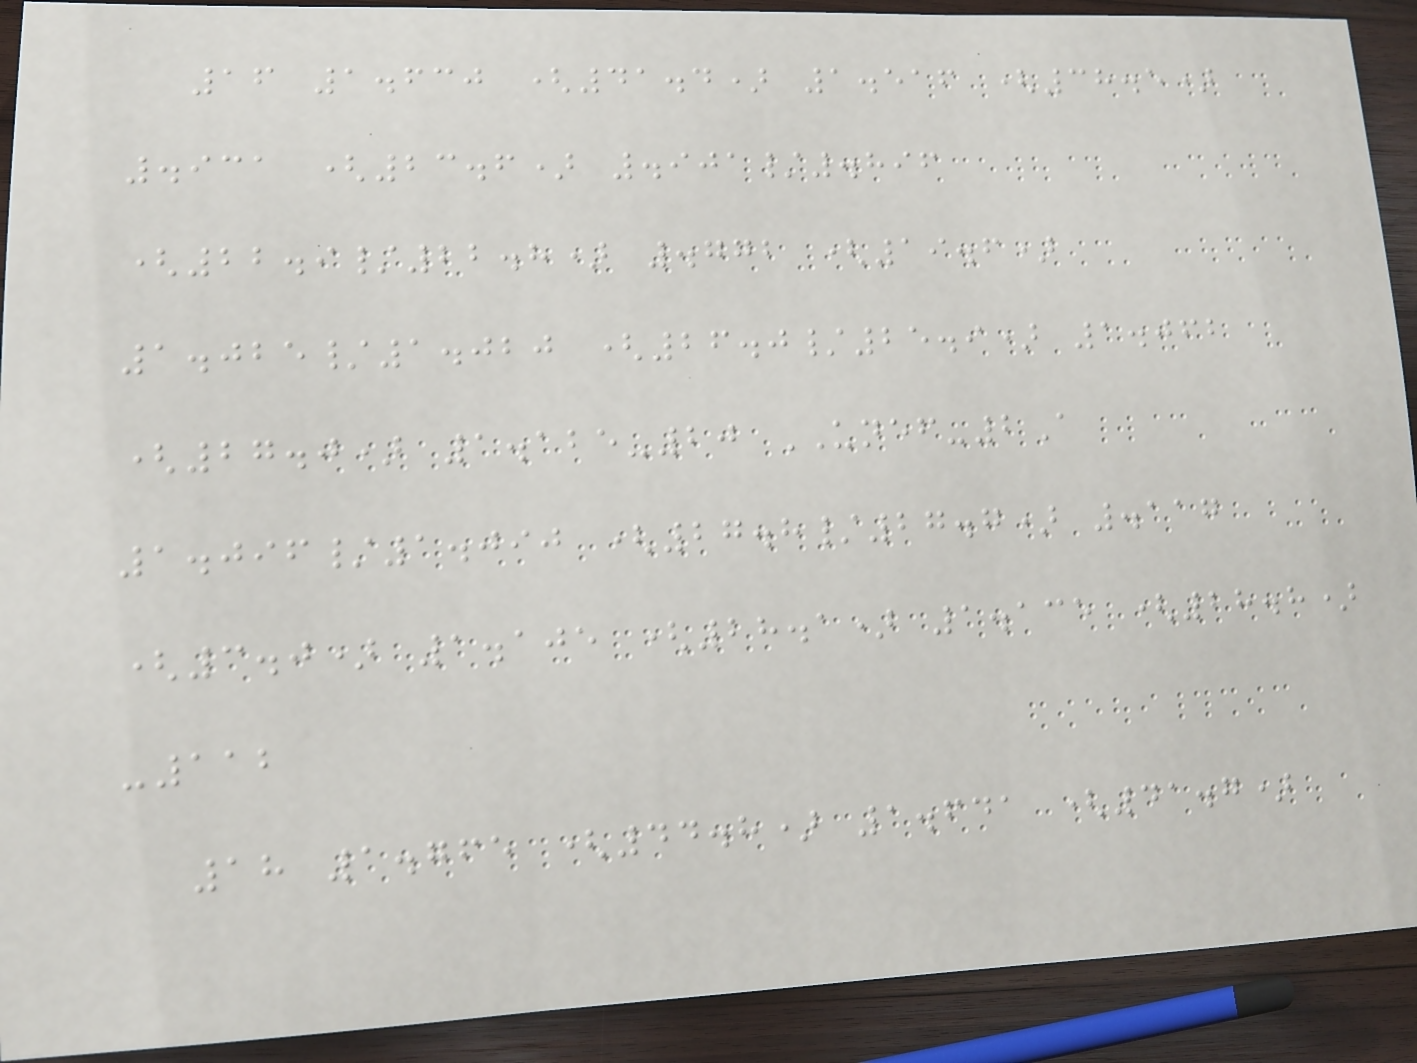16 1.630 (41.4) 1.516 (38.5)
.931 (23.6) .901/.896
(22.9/22.8) .772 (19.6)
1.025/1.020 (26.0/25.9) 1.062
(27.0) 1.125-20 UNEF-2A
1.096/1.090 (27.8/27.7) .117
(3.0) 1.105 (28.1) 1.135 (28.8)
-112
18 1.765 (44.8) 1.641 (41.7)
